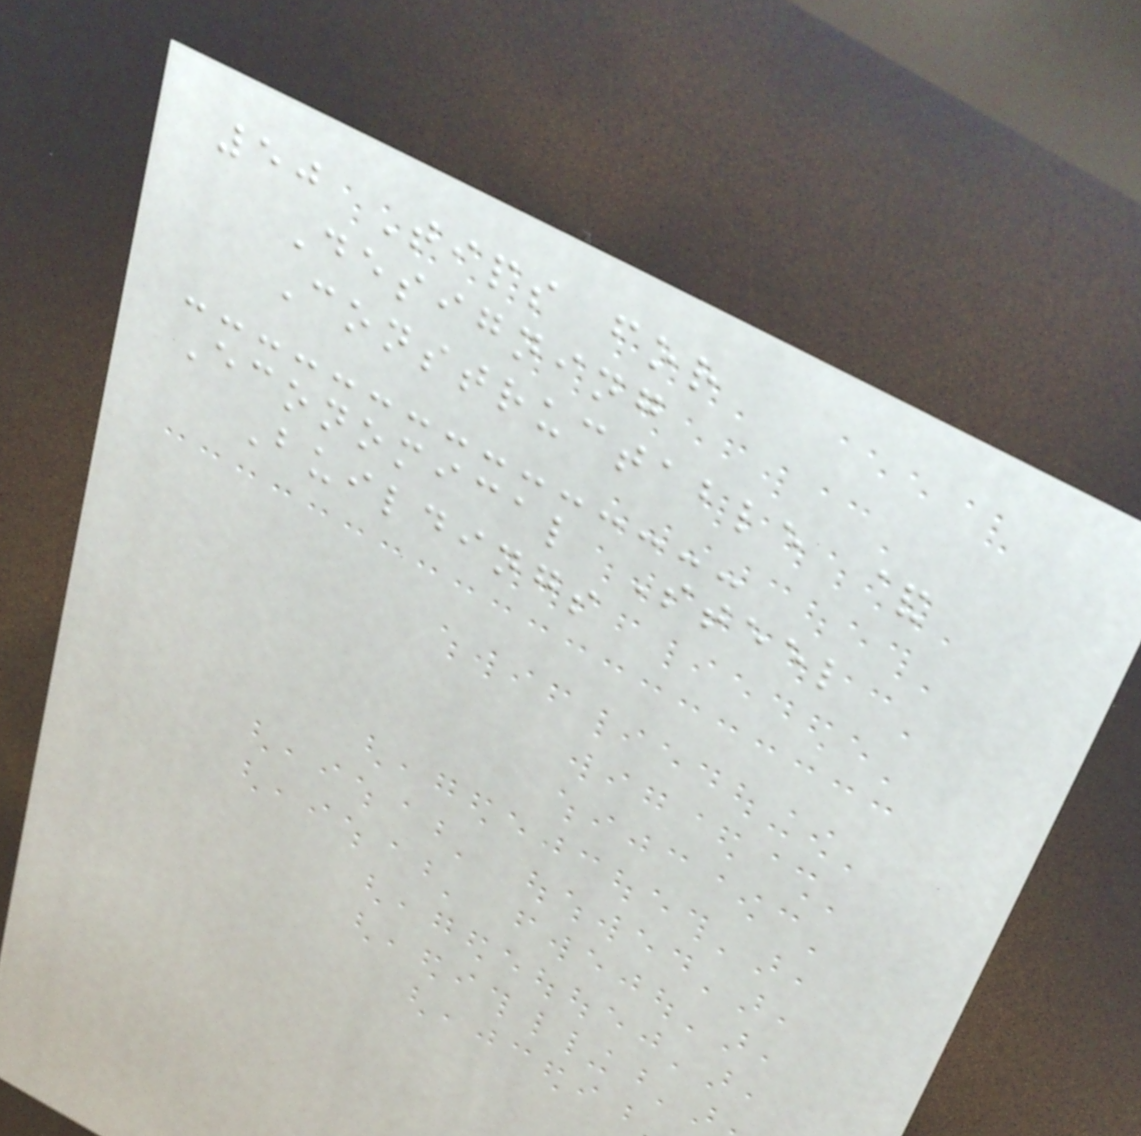50 Tips for
Designing
Constructable &
Economical Steel
Buildings
